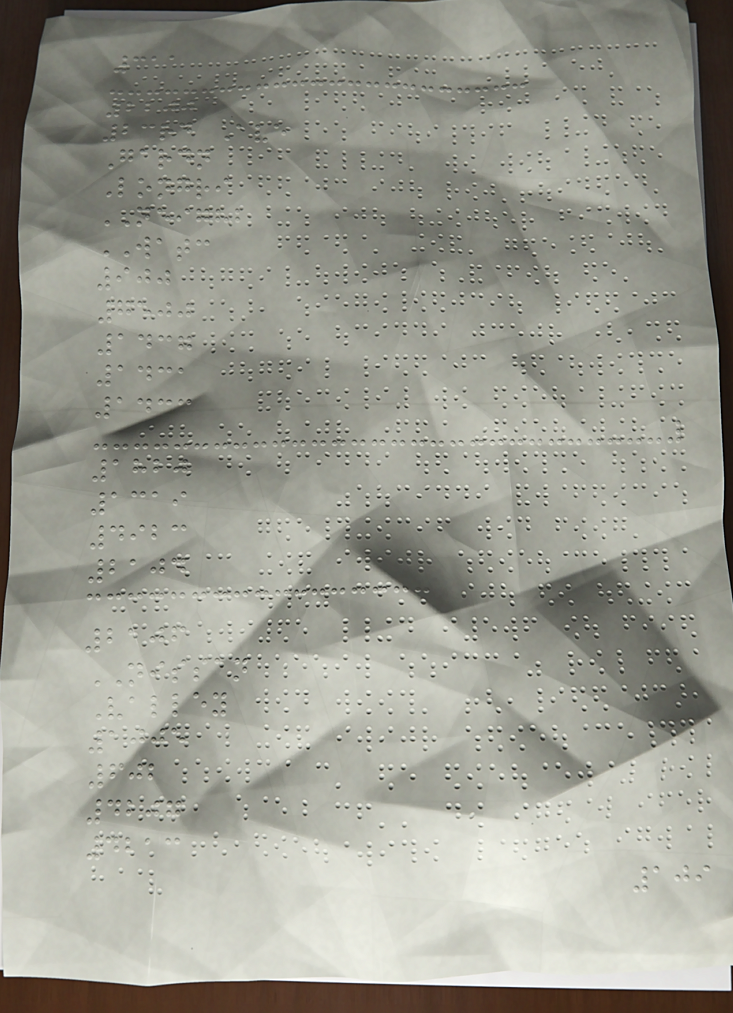311
2200
23rd Ave
Gardn
Longri
NEIGHB
WATC
900
7500
1437
1431
1433
1820
1319
4923
2104
2106
NISSAN
Valley
1005
602
4207
4213
109
